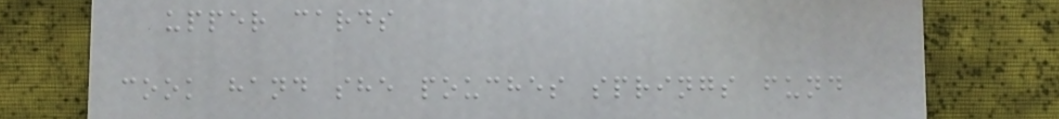upper cards
cook hand she pouches springs fund
